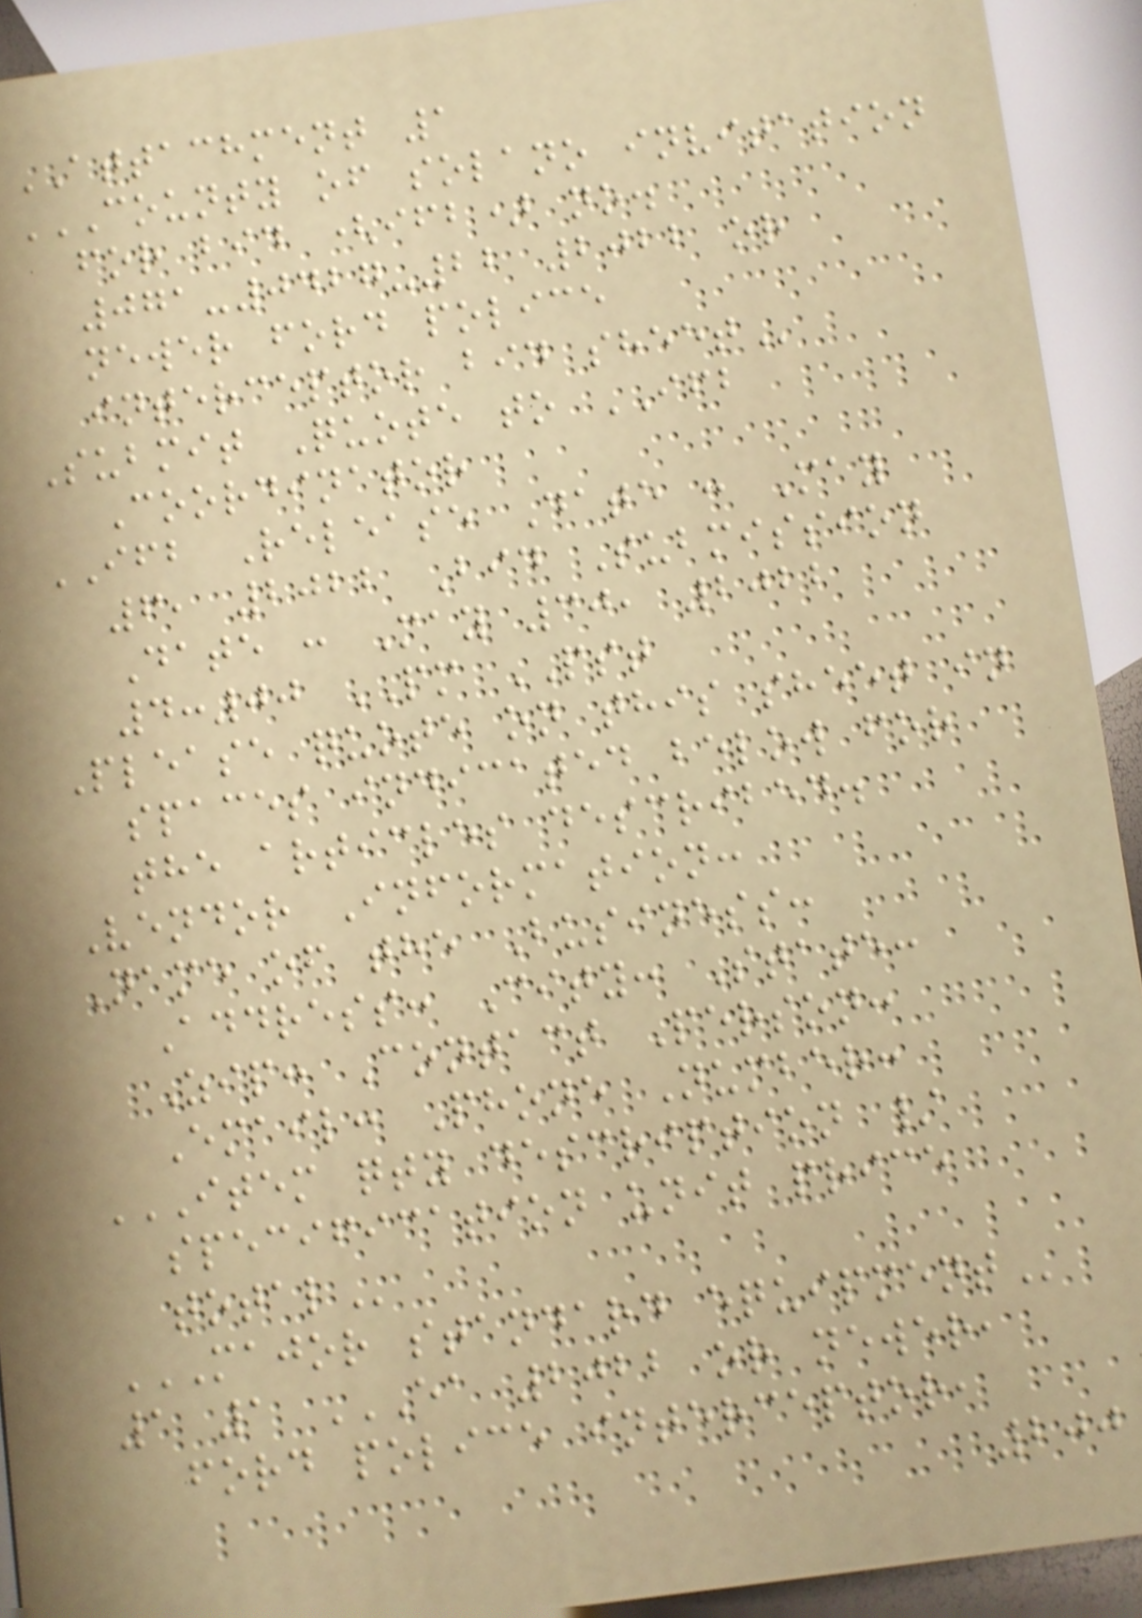ATTACHMENT 1
COUNTY OF SOLANO INVITATION
FOR BID (IFB) NO.
071-0427-22 2022 OR
NEWER FORD POLICE
INTERCEPTOR BID SHEET
Submit Quote to IFB
Coordinator
IFB Release Date : May
6, 2022 Bid Submission
Date : May 30, 2022
4:00 PM PST
Please quote on this sheet in
spaces indicated below for
the articles described.
Vendor Information:
Name of the Business:
Address: City: State:
Zip: Contact Person:
Email: Phone Number:
ITEM QTY DESCRIPTION /
SPECIFICATION UNIT PRICE
TOTAL
MAJOR STANDARD EQUIPMENT
1 1 EA 2022 OR NEWER,
FORD POLICE INTERCEPTOR,
200
